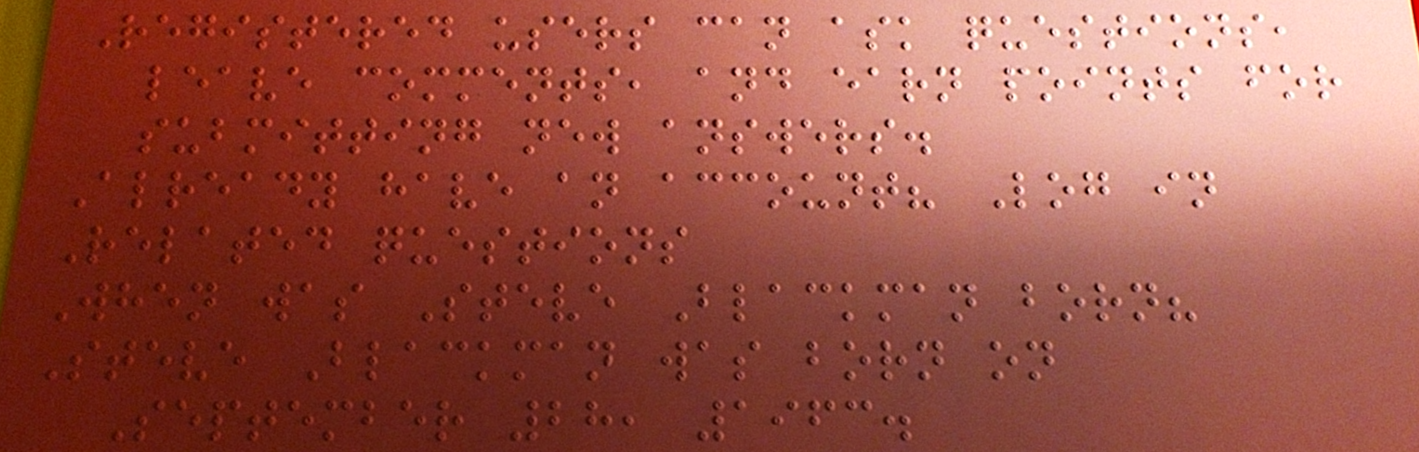Registered users can ask questions,
leave comments, and earn points for
submitting new answers.
Already have an account? Log in
Related questions
When was Steve Blackman born?
Steve Blackman was born on
September 28, 1963.
